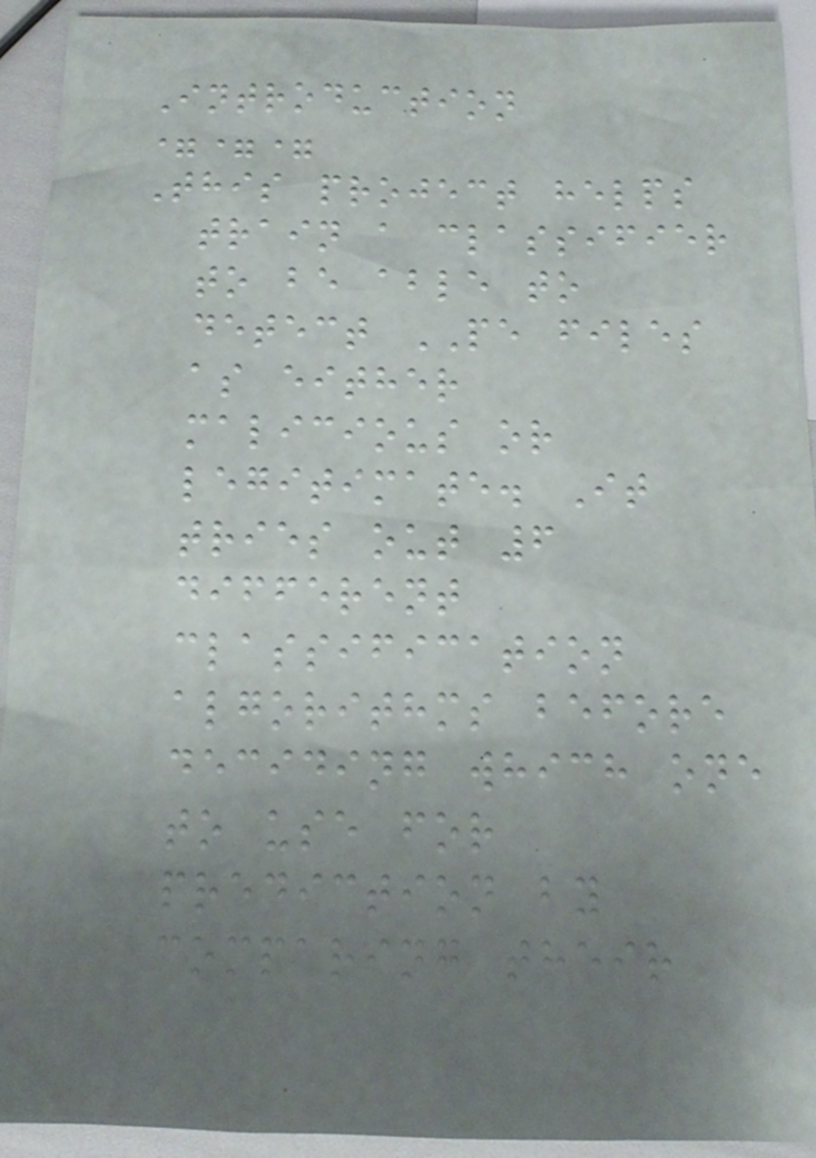Introduction
===
This project helps
train a classifier
to be able to
detect PE files
as either
malicious or
legitimate. It
tries out 6
different
classification
algorithms before
deciding which one
to use for
prediction by
comparing their
